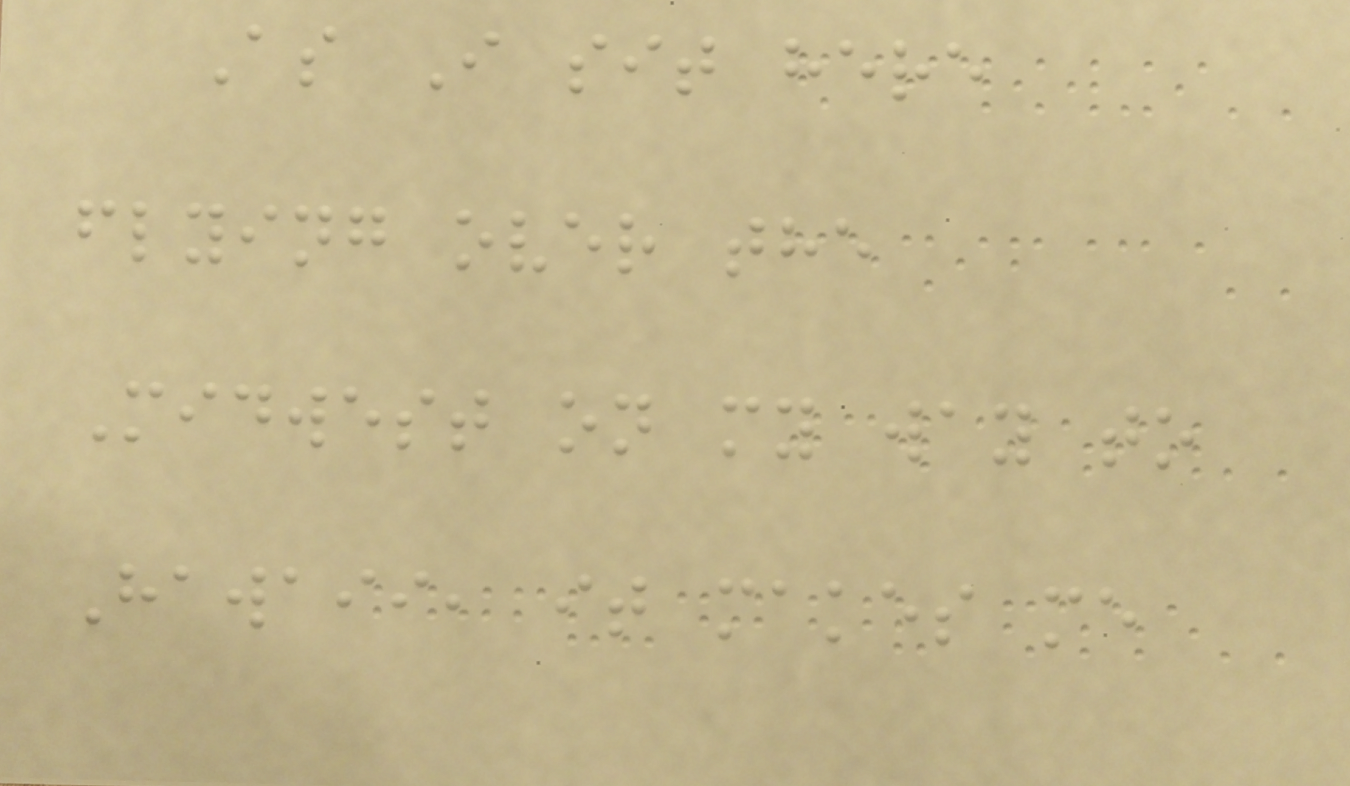As I sit here
flying over the
Midwest on my way to
Hawaii, it makes me
